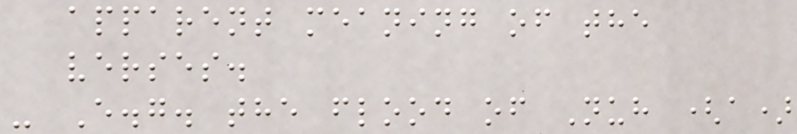apparent meaning of the
verses.
- E.g. the flood of Nuh (a)
